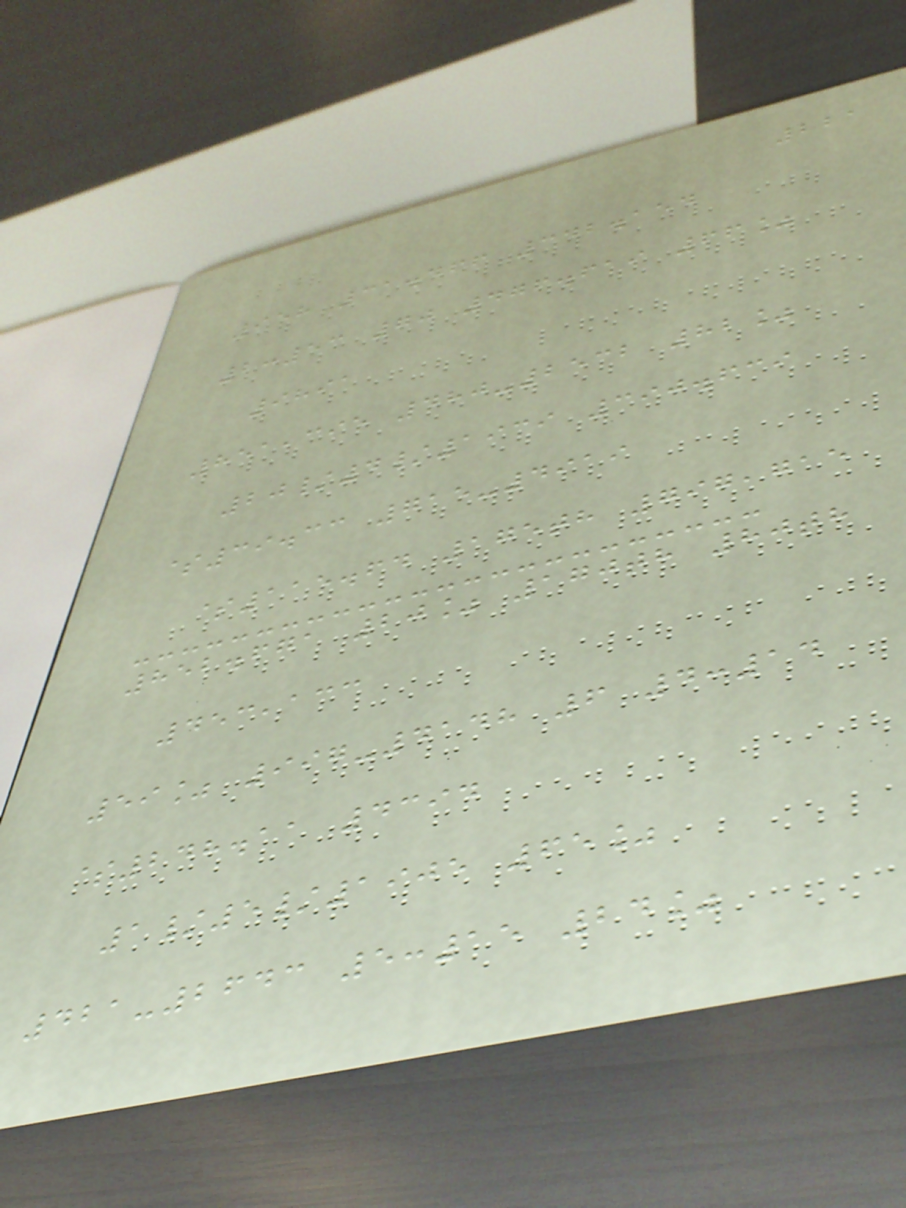221
958 31.466 342.154
2:53 70 476.619 66%
9891
851,395 480-2532 82%
20/4/1939 390.639
$39.33 715-4919
$115.64 175th 797,715
852.671 20% 170th 80th
453,133
59% 997-4148 6 4:14
$248.11 4394
1/5/1905 65%
421-2643 5:15 24%
